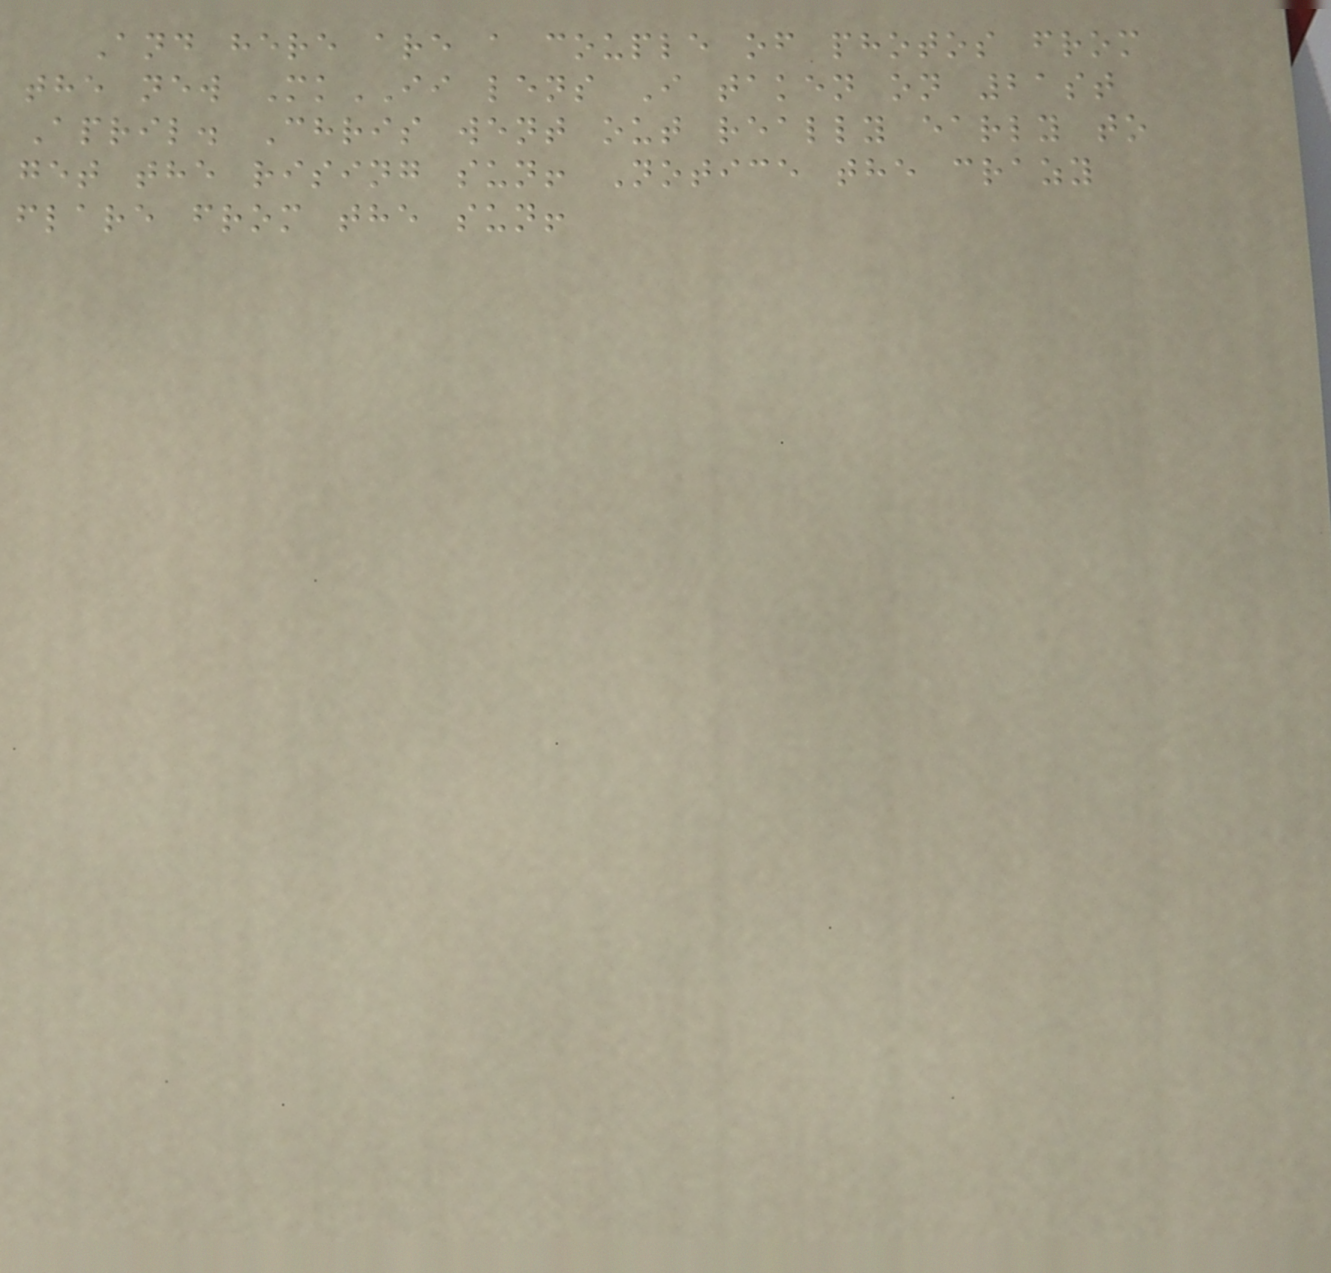And here are a couple of photos from
the new MkII lens I taken on 21st
April. Chris went out really early to
get the rising sun! Notice the crazy
flare from the sun!
